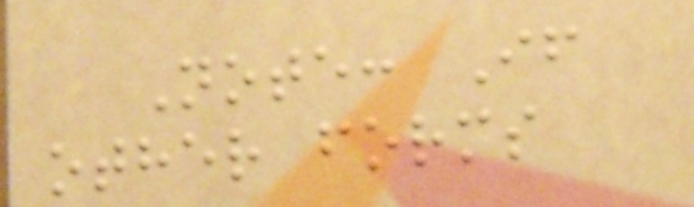Note: If
other forms
